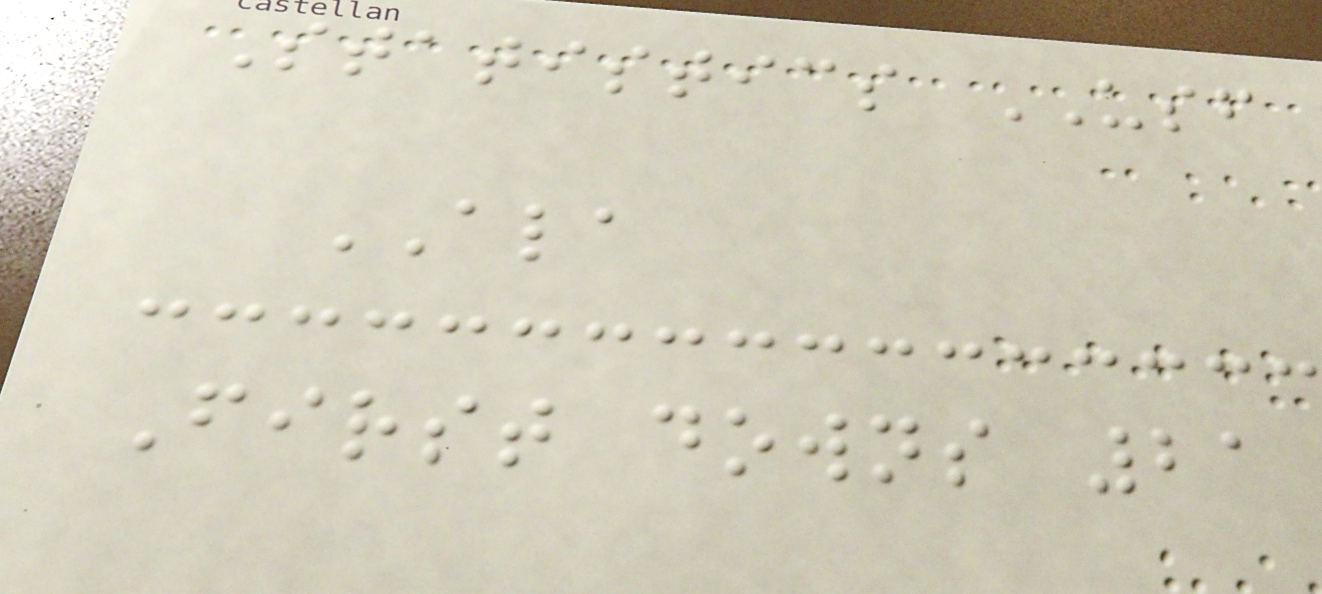Statistics USF
ALA
First downs 21
